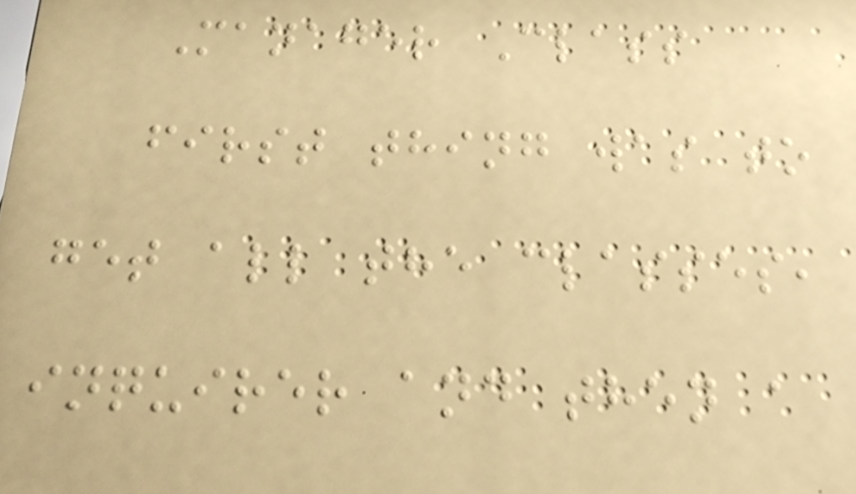Manager Class
first thing was to
get all the classes,
inquirer and then a
